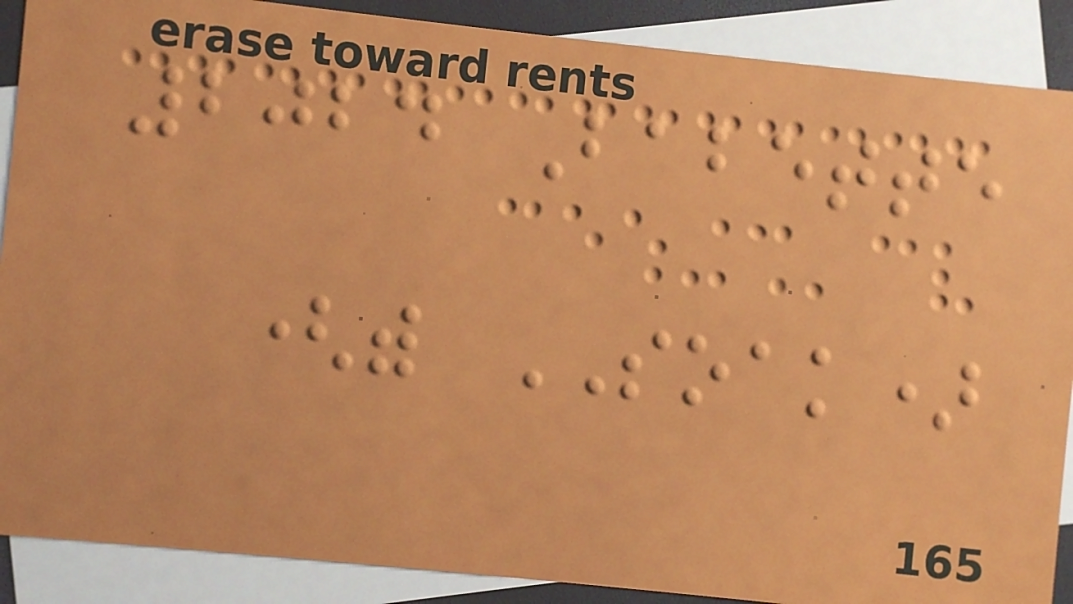2024 Babette
(with SOAK)
